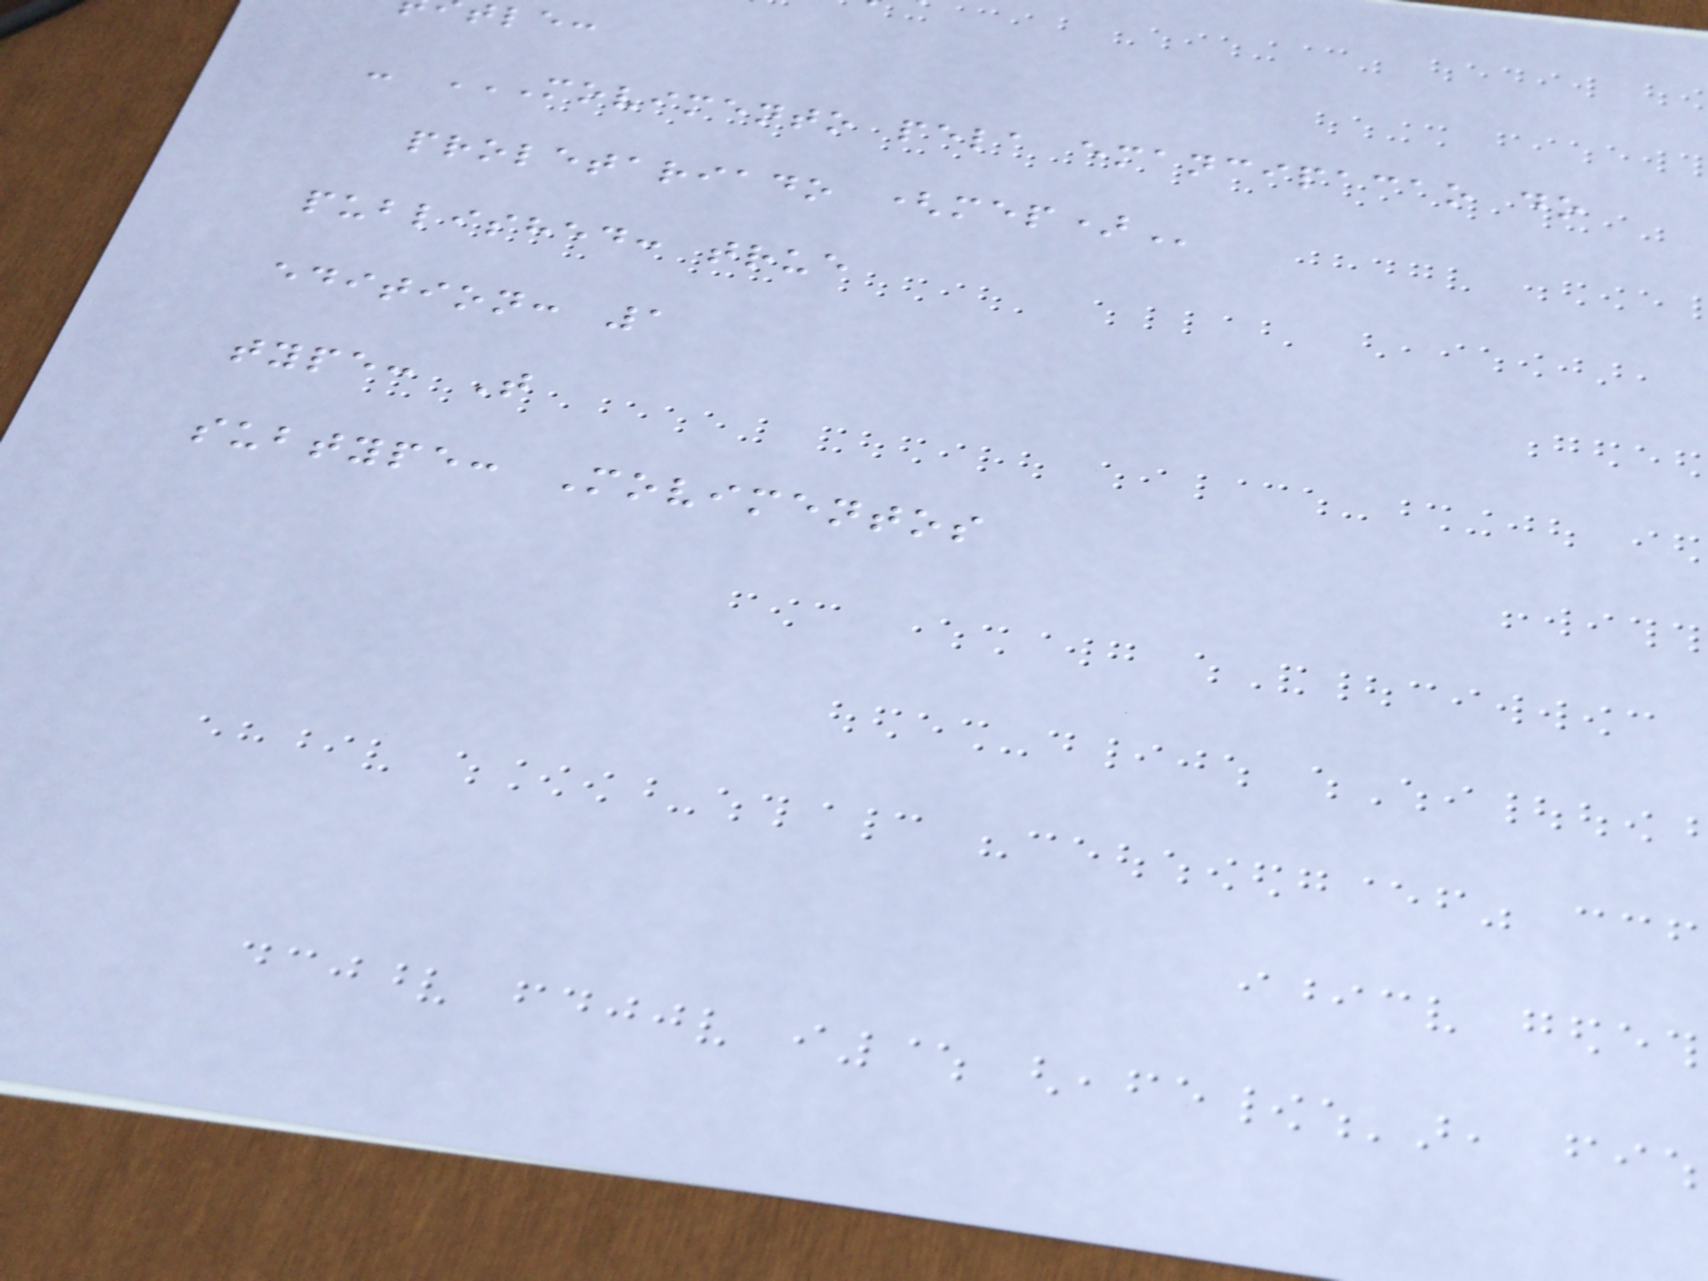tle:
- MOVIMENTO PELA EMANCIPACAO DO
proletariado
published: true
edition: 1
type: T
subtype: Movimentos
